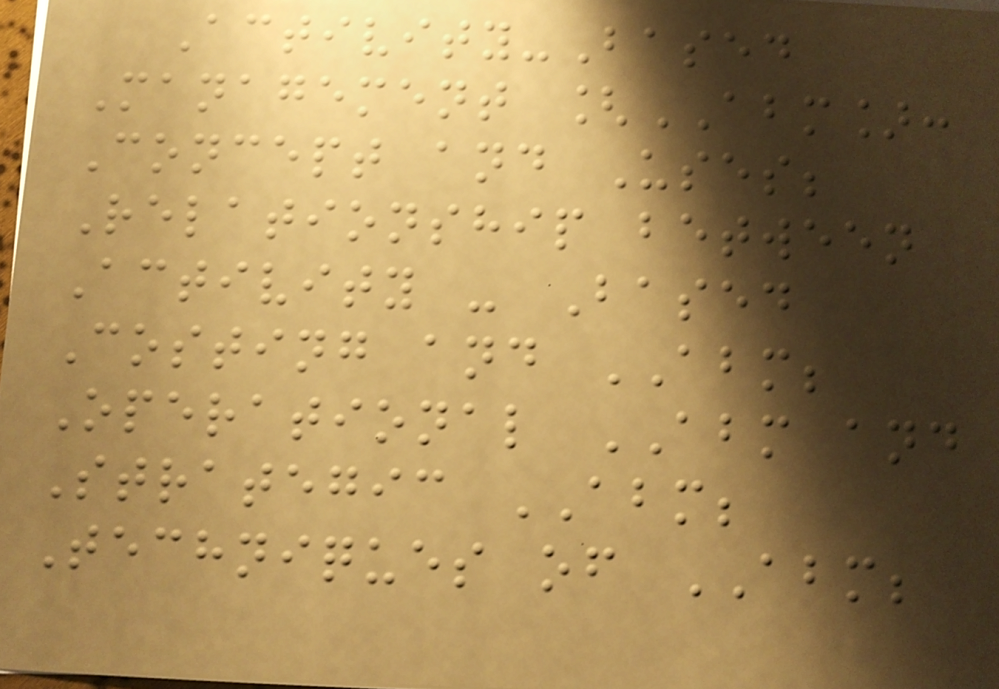Activity-Based
Management [ABM]:
Concept and Uses;
Relationship between
Activity - Based
Costing and ABM;
Operational ABM and
Strategic ABM;
Techniques of ABM;
